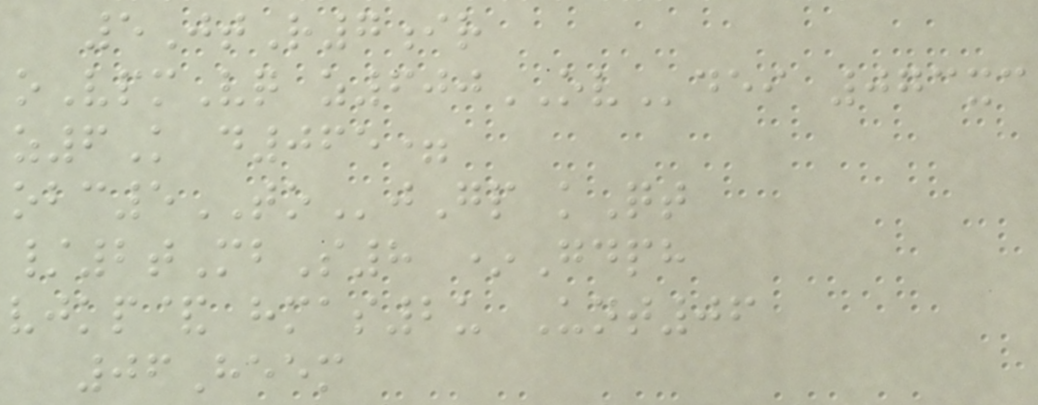5JtR7ir
oVpmVq z600OVdei 073xc
z6K d065=
obc5TOjGp kQt
/2tMbS8 *Gdph
vjkp& hmas2u Unt06
06Heem
